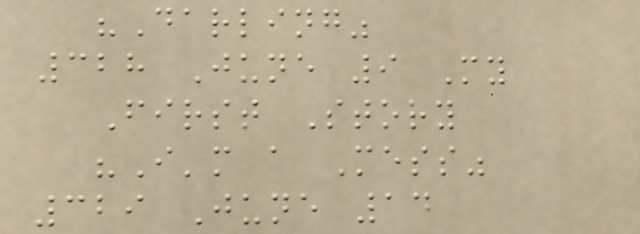"Darling"
328 June 9 My
First Story
"I'm a Mess"
329 June 14
